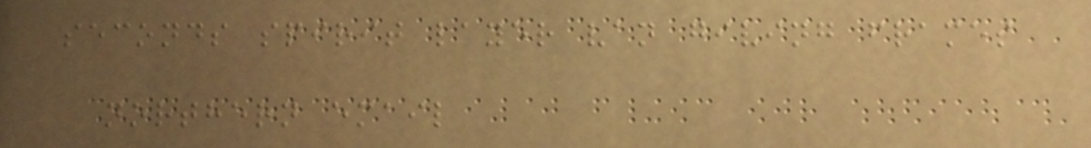seconds spirit layer van giving frames
northern email
